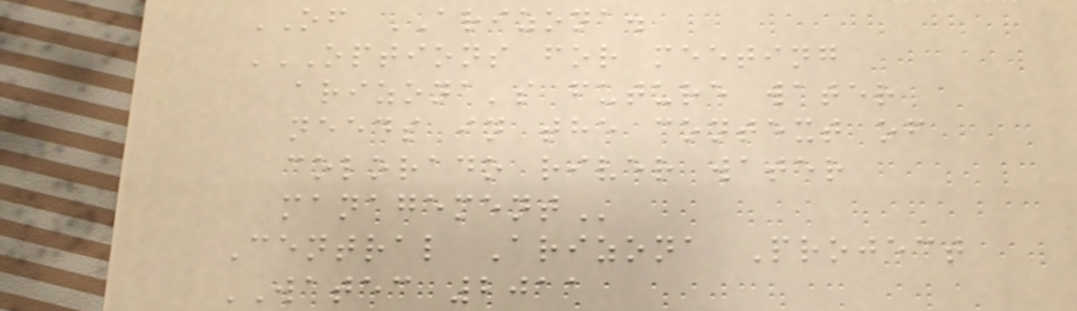OF ARIZONA.
OPTIONS FOR MEETING
ARIZONA'S FUTURE WATER
NEEDS IN THE CONTEXT OF
COLORADO RIVER WATER
MANAGEMENT
Central Arizona Project
WATEC 2011
